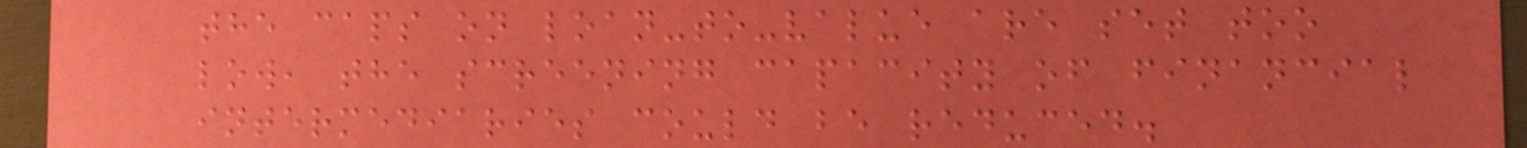the caps on loan-to-value are set too
low, the screening capacity of financial
intermediaries could be reduced.
